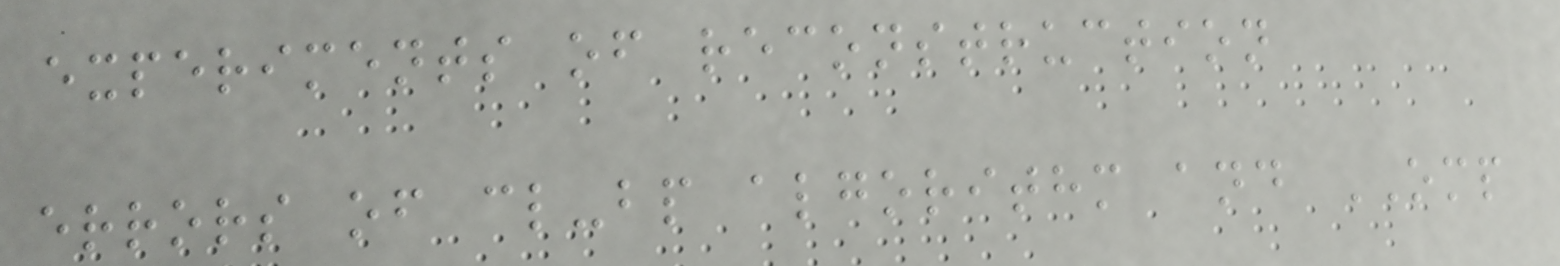experiments of reconstruction
errors of cl-bp algorithm and OMP
